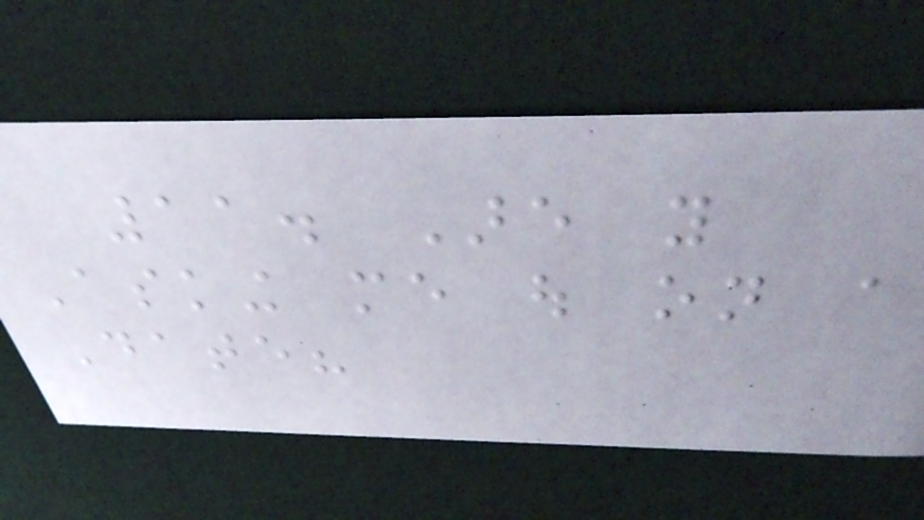11. Are you
Asking me out on a
Date?
